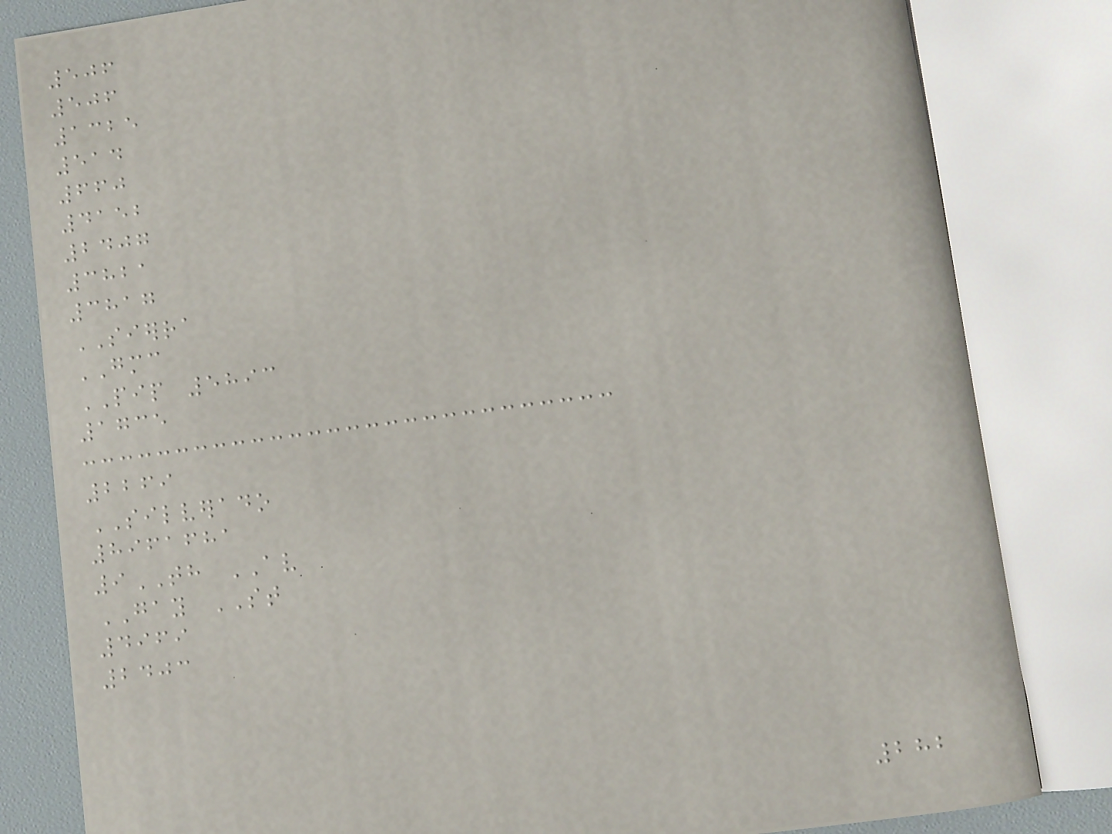506
506
1325
514
660
4152
2407
3821
3817
SIERRA
GMC
PIP 5893
1735
2269
SILVERADO
8961681
9TH AV
GAY ST
4969
2403
282
